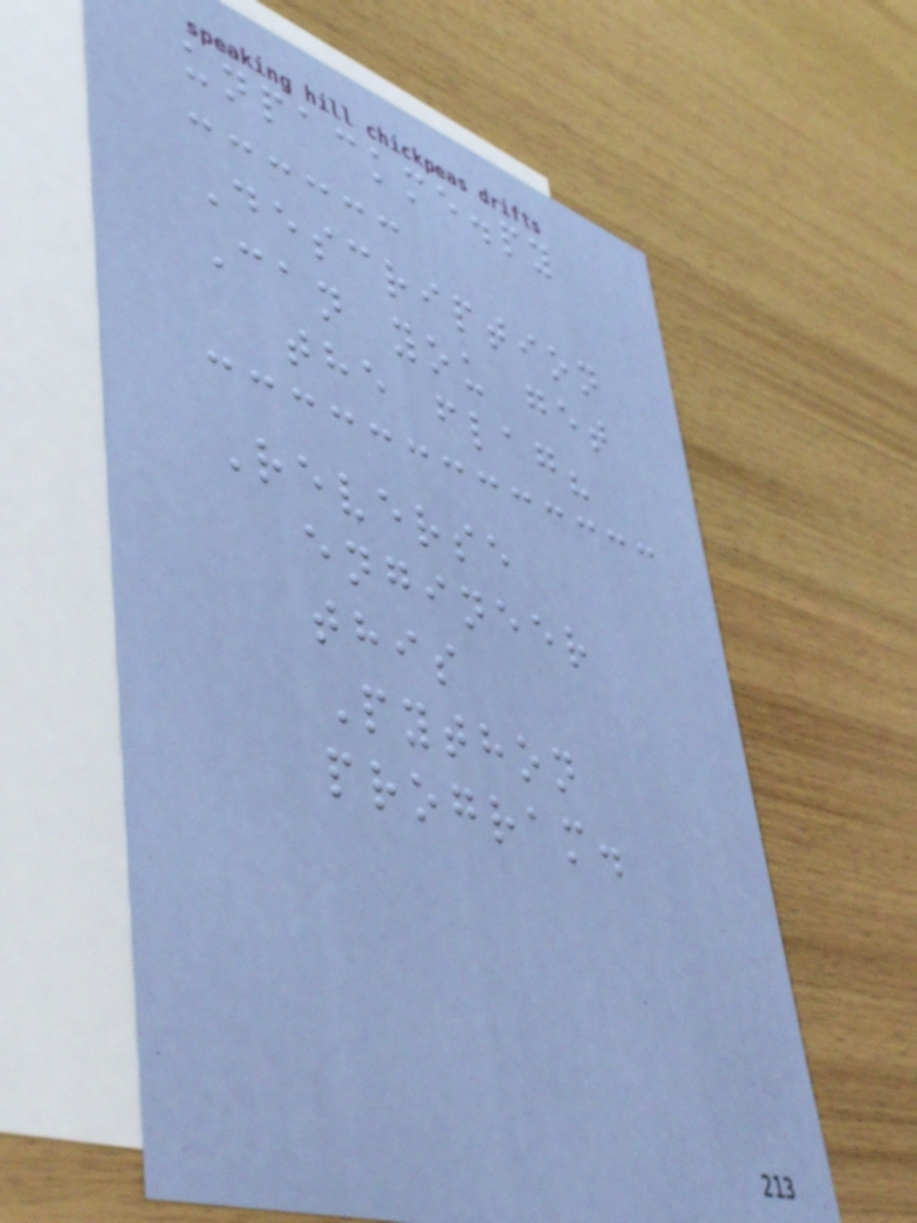unpackme.py
Description
Can you get
the flag?
Reverse
engineer
this
Python
program.
